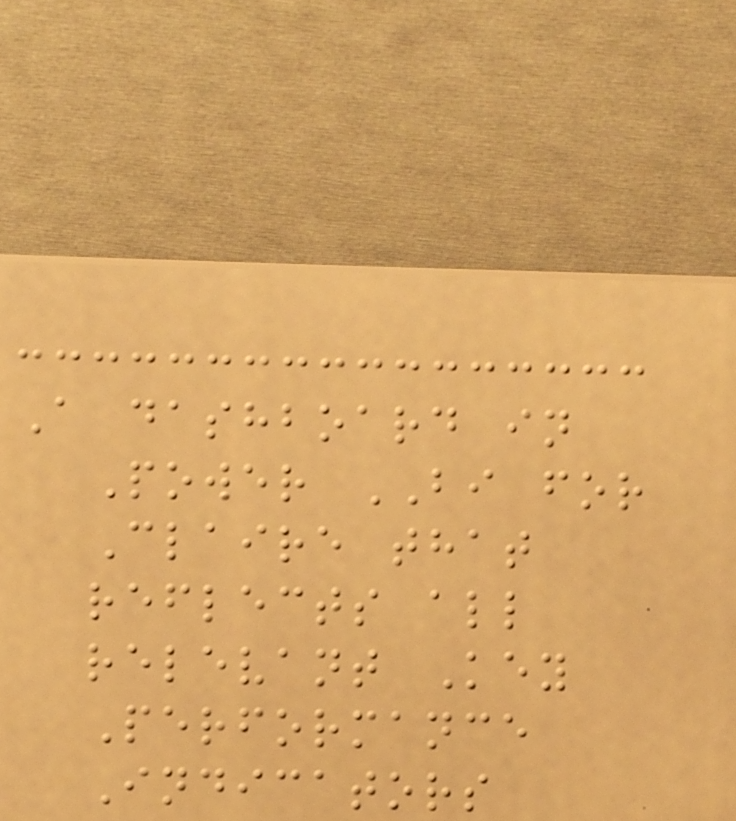A dashboard in
Power BI for
Claire that
reflects all
relevant Key
Performance
Indicators
